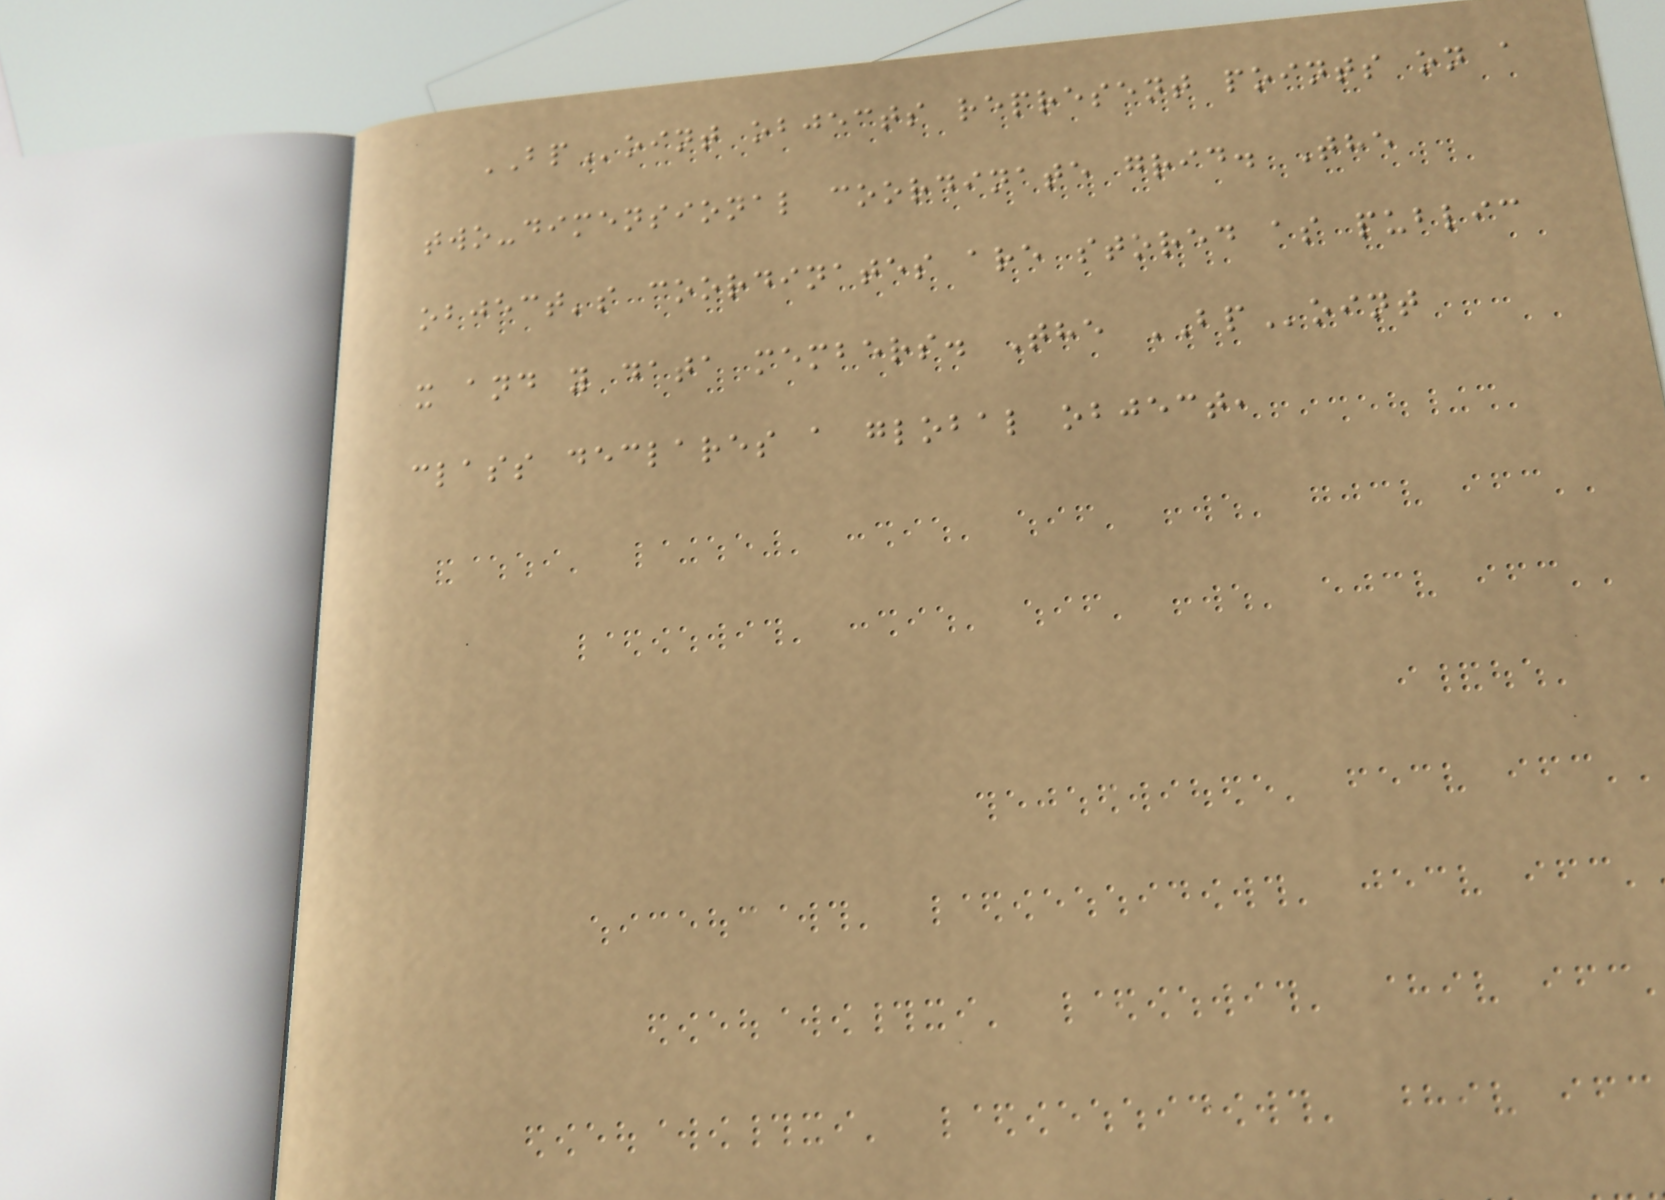BPoint objects represent points on a
two-dimensional coordinate grid. The
object's coordinates are stored as public
x and y data members. The BPoint
class declares a global object,
